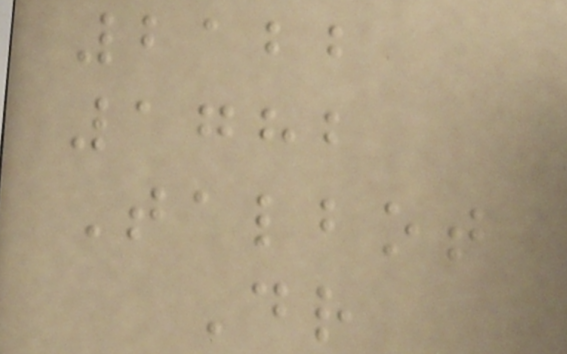2122
1782
Talbot
Dr
